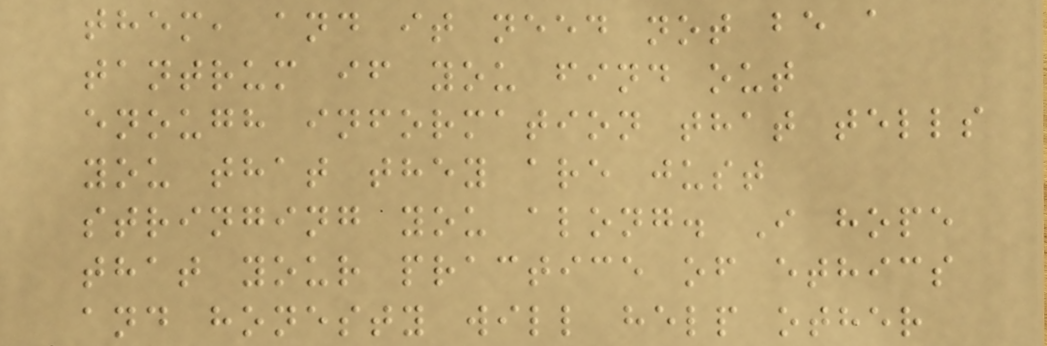them, and it need not be a
tantrum if you find out
enough information that tells
you that they are just
stringing you along. I hope
that your practice of ethics
and honesty will help other
